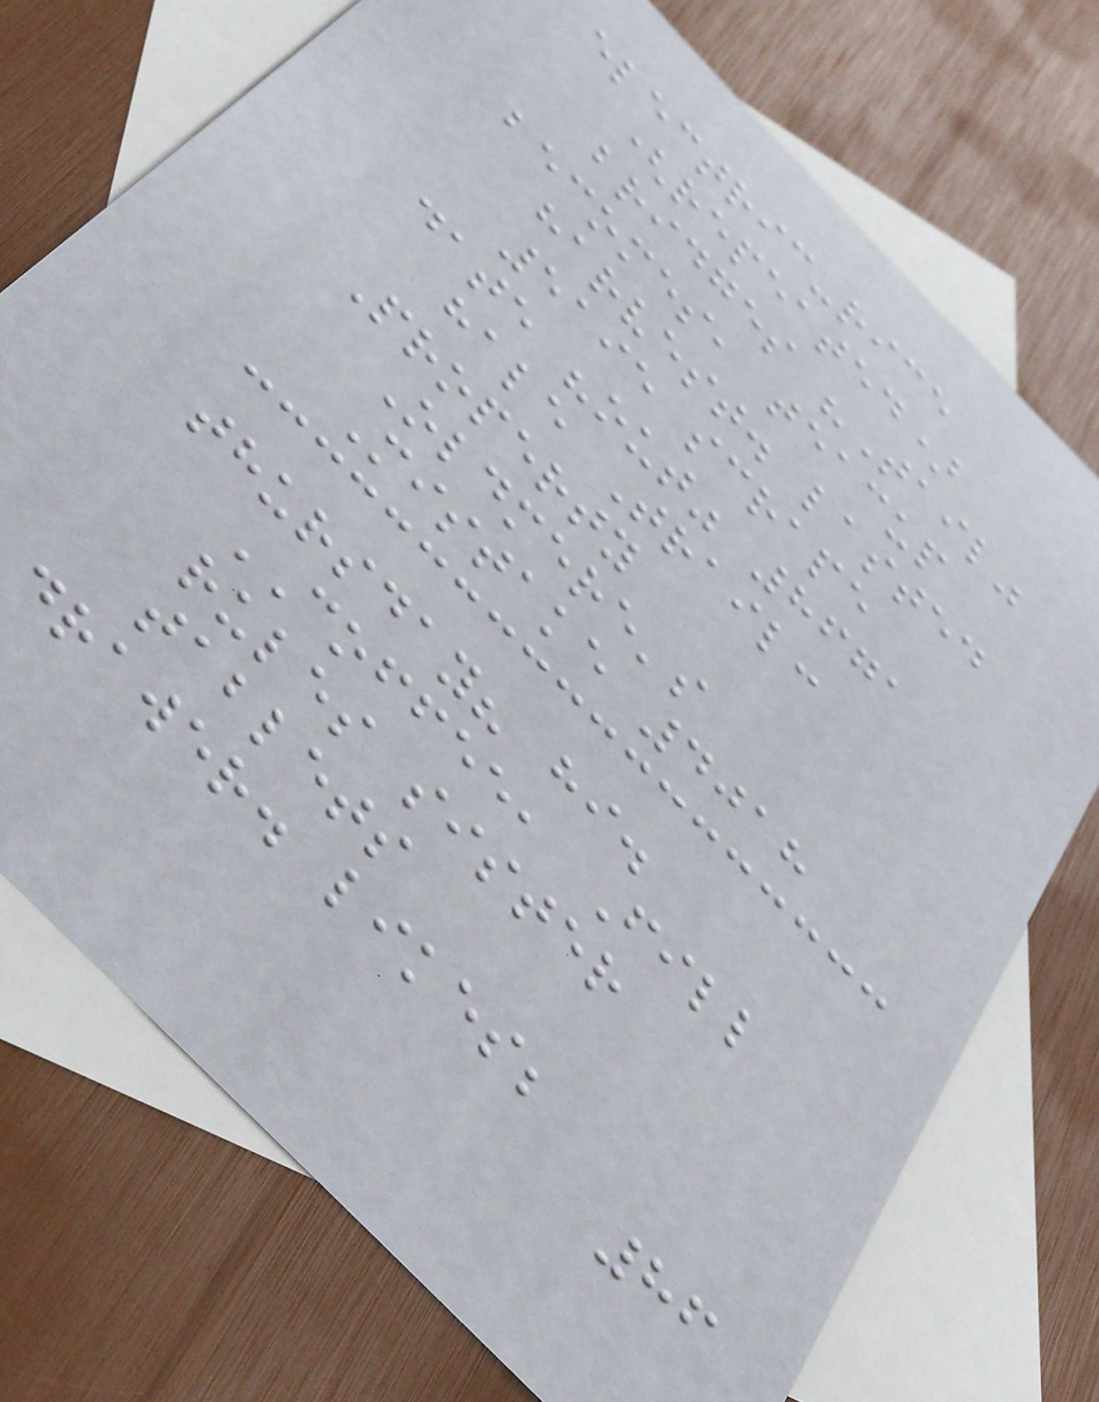electric-rice
(repeated)
bridges "Tail"
becomes, teacup
harvest. lasted
5195 scrape
date "out" 8671
hale Trail:
Property
Oldmere's
Mistake 4018
thursday? hi.
COFFEE, Fill
rules sister
tablets
drawer. likes;
86
